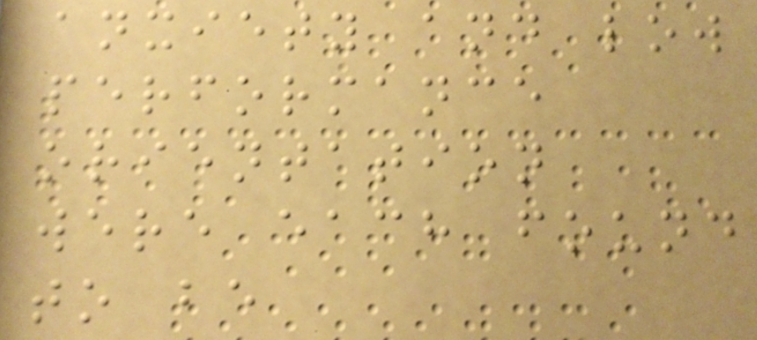anxiety and low
performance
orientation
were each found
to be
